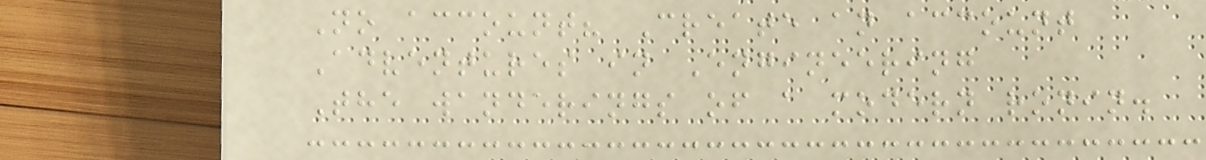No account? Create an account
Adventures in Engineering
The wanderings of a modern ronin.
